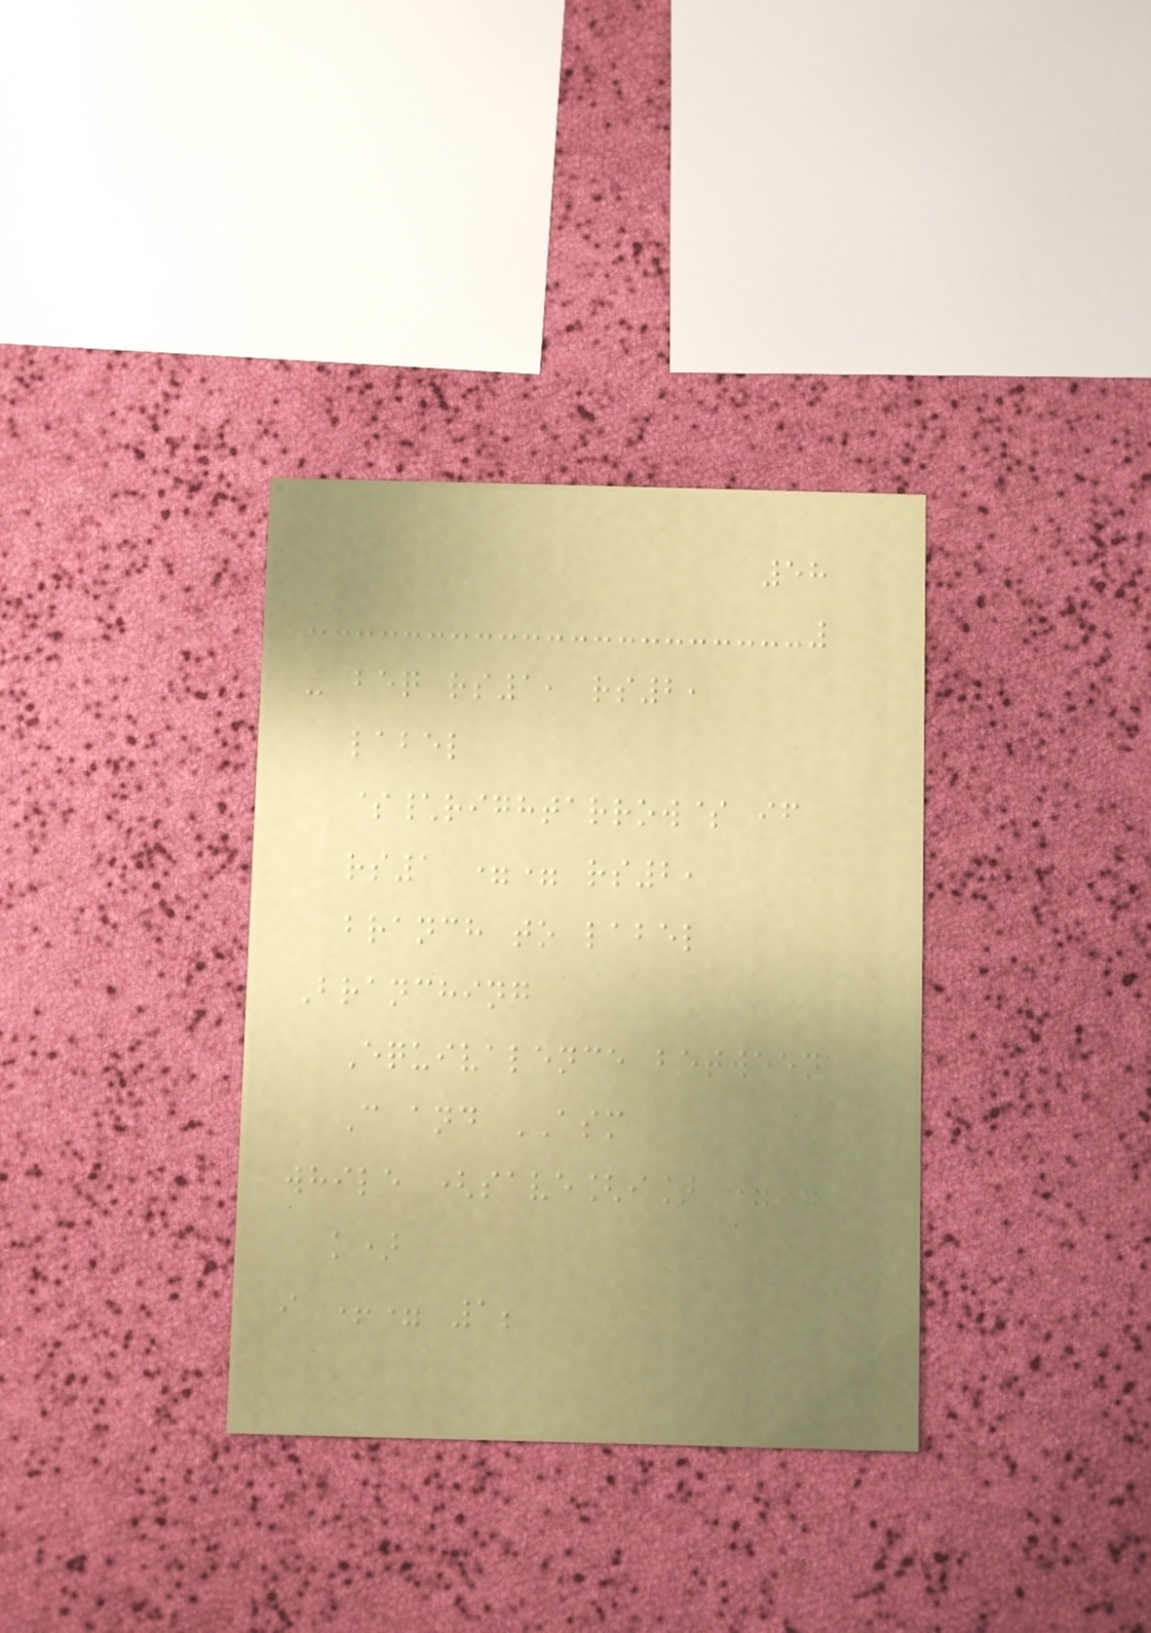58
- beq rs1, rs2,
label
$\rightarrow$ if
rs1 == rs2,
branch to label
Branching
Equivalence between
C and ASM
while (save[i] ==
k)
i += 1;
